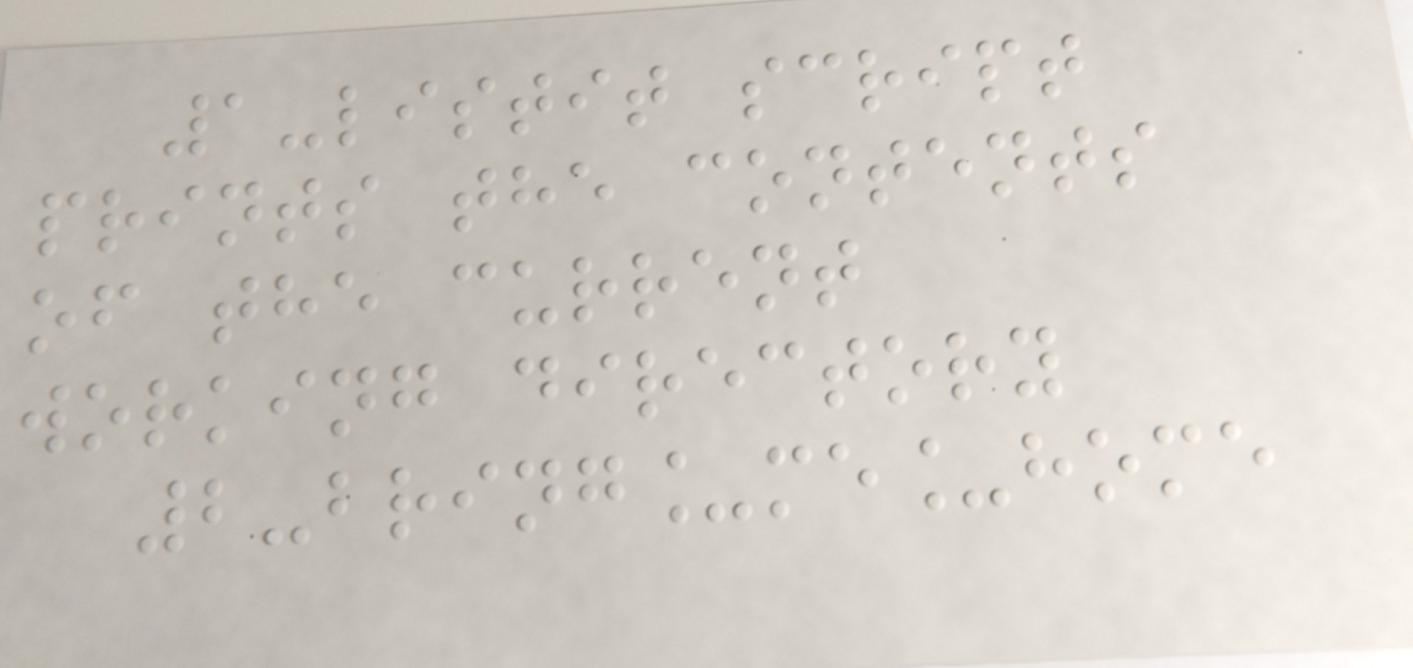1-listit script
prints the contents
of the current
working directory
2-bring_me_home
